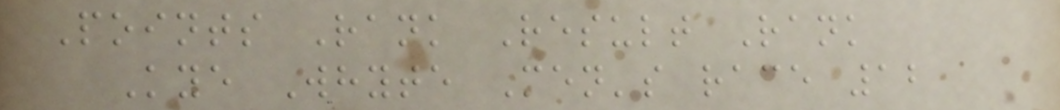Points Rank Result Rank
Kye Whyte Men's race 12
